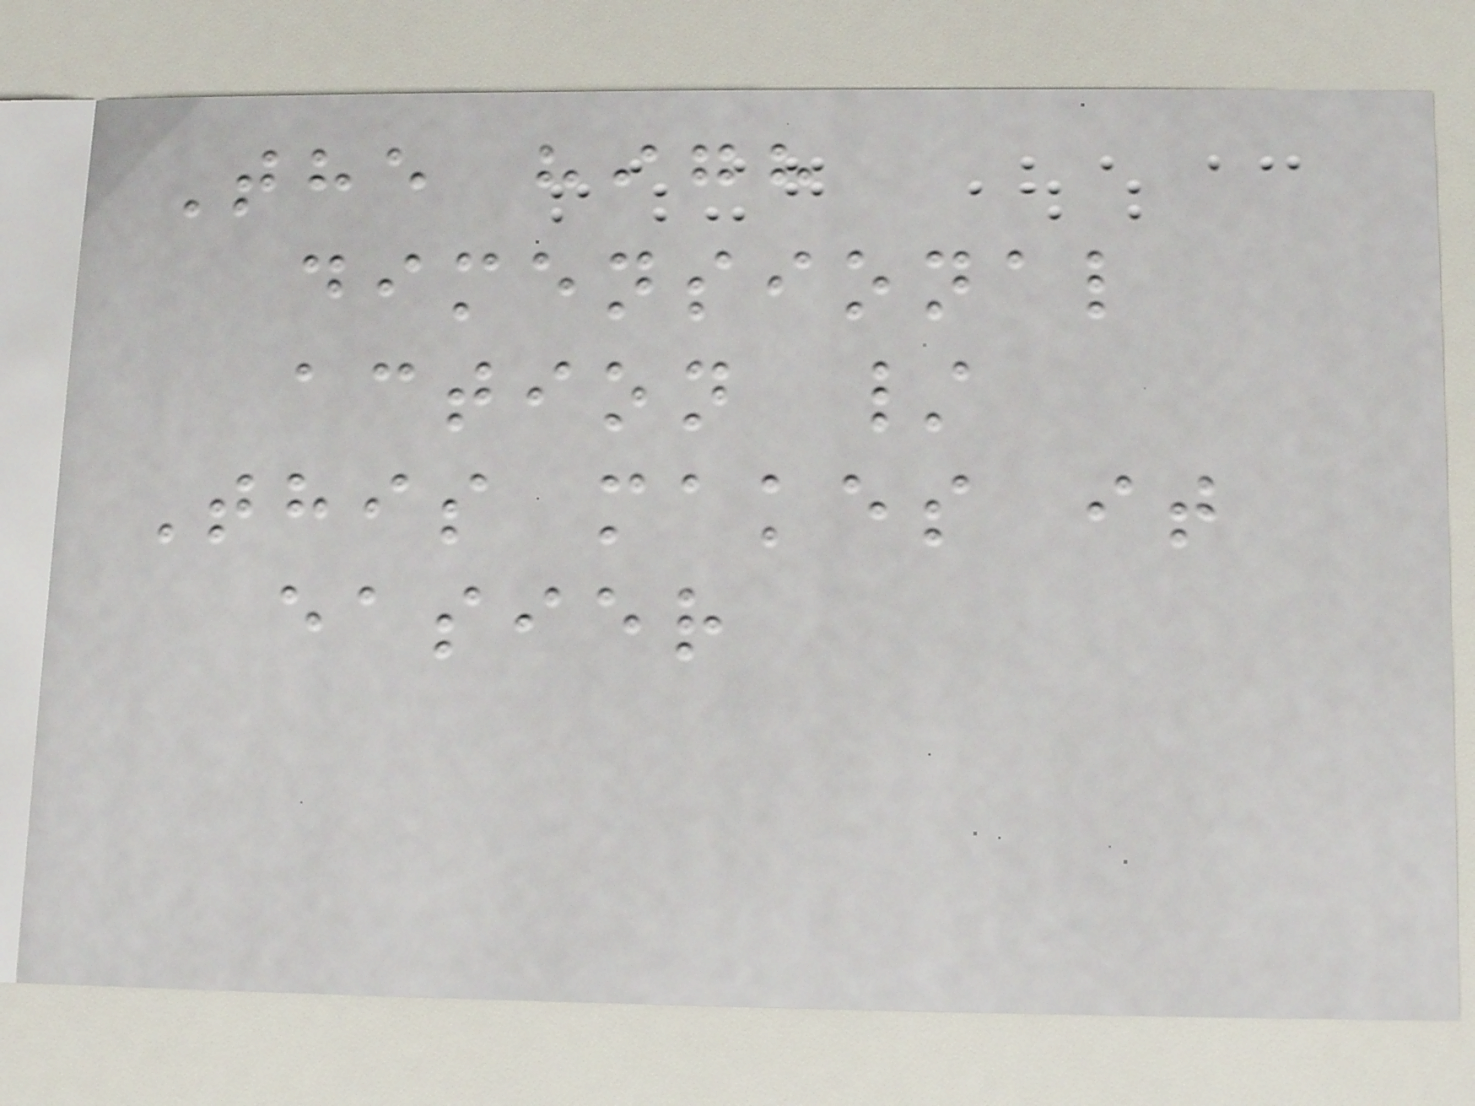The high
dimensional
action /
This makes it
easier
